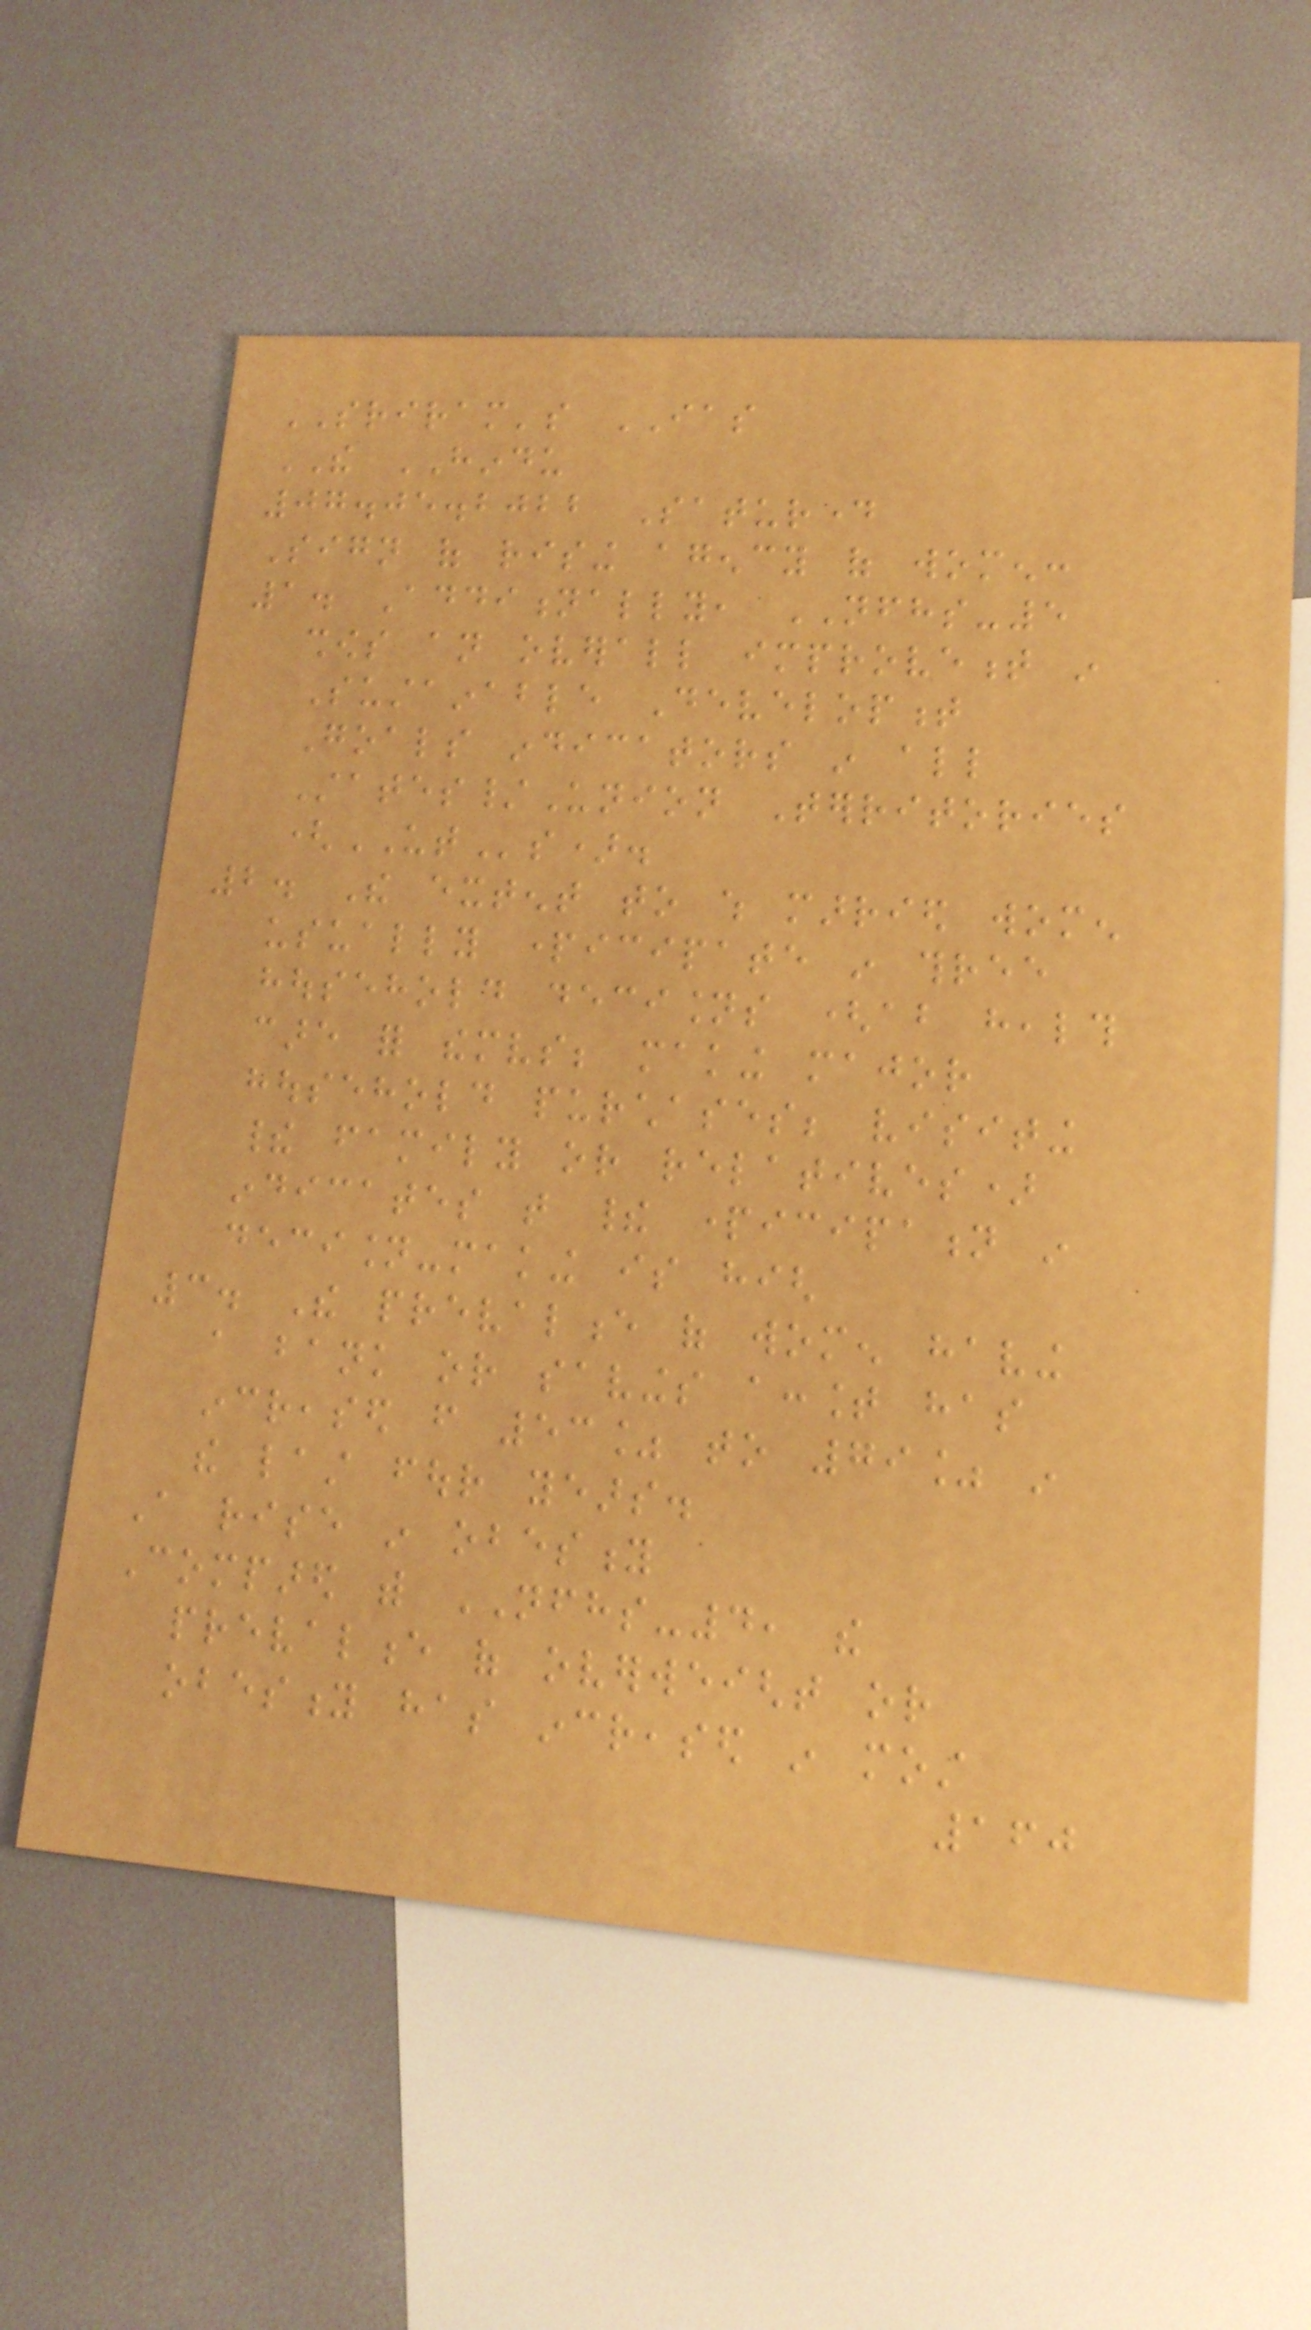SRIRAM's IAS
THE HINDU
07.05.2022 Saturday
Sign of rising agency of women:
1. Additionally, NFHS-5
shows an overall improvement in
Sustainable Development
Goals indicators in all
States/Union Territories
(UTs).
2. The extent to which married women
usually participate in three
household decisions (about health
care for themselves; making major
household purchases; visiting
their family or relatives)
indicates that their participation in
decision-making is high
3. The prevalence of women having
a bank or savings account has
increased from 53% to 79% in
the last four years.
A rise in obesity
Compared with NFHS-4, the
prevalence of overweight or
obesity has increased in most
160
